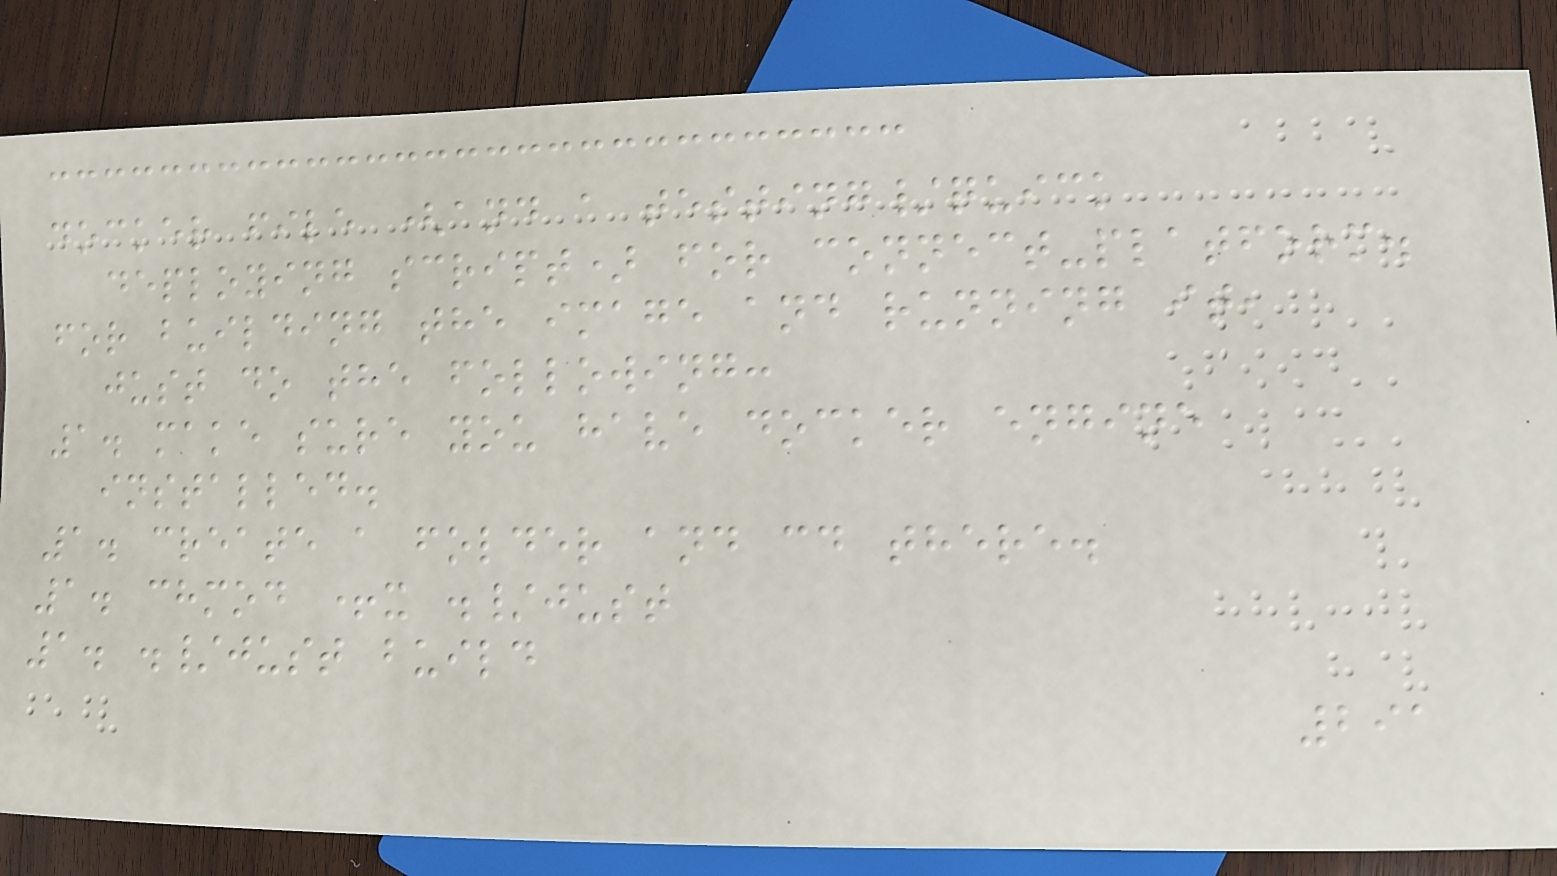docker file (and a testing/quick
deploying script) for connect-platform.
for building the image and running it,
just do the following:
1. make sure you have docker engine
installed.
1. create a folder and cd there.
1. chmod +x ./just
1. ./just build
291
